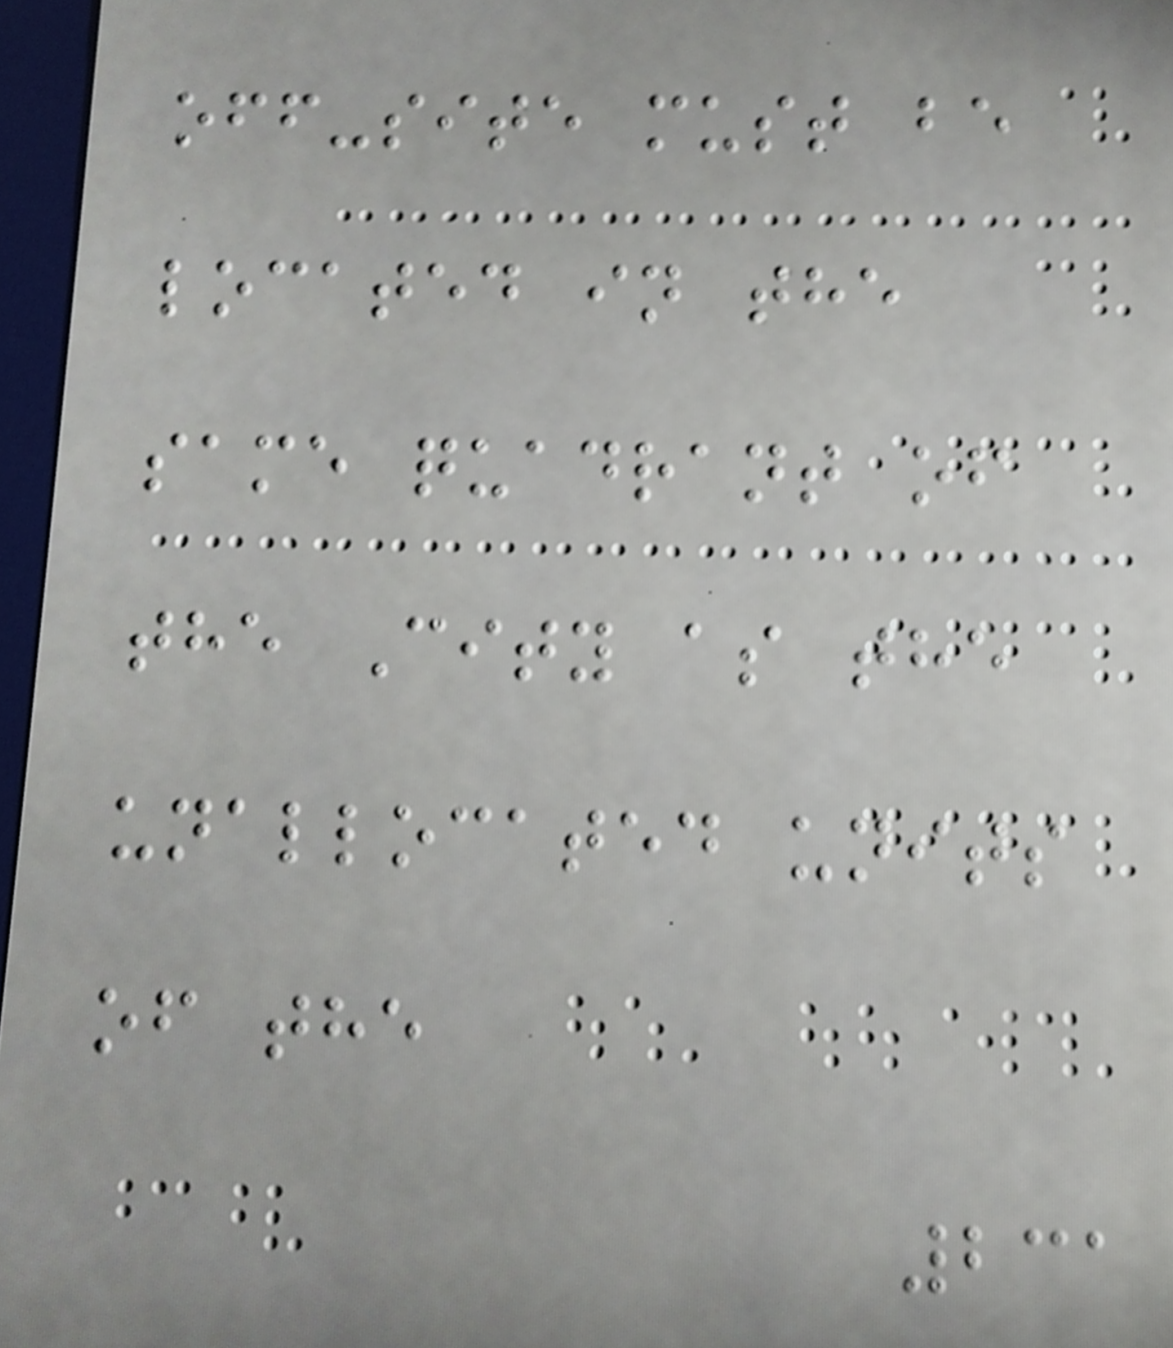off-site must be
located in the
same quadrant of
the City as the
unallocated units
of the
231
